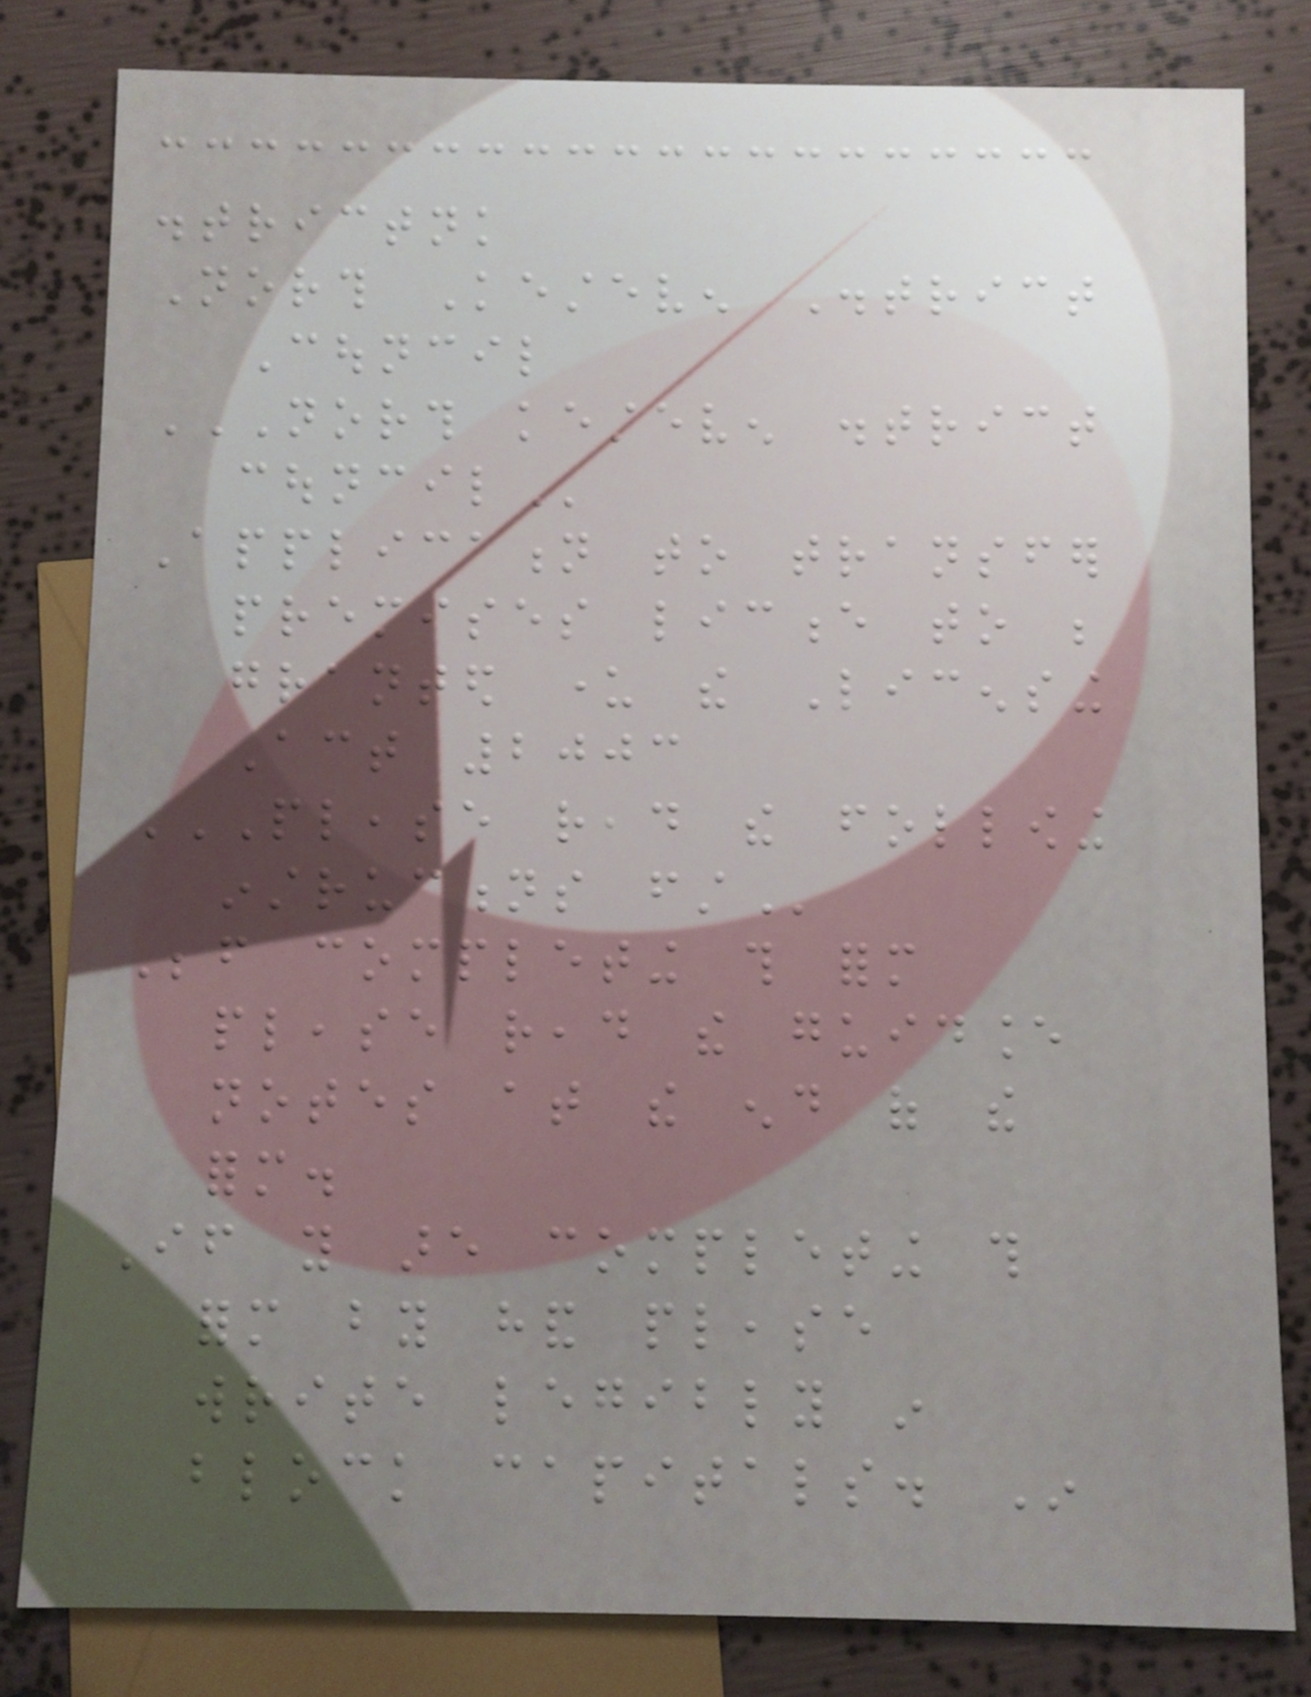districtnk
North Kesteven District
Council
NORTH KESTEVEN DISTRICT
COUNCIL
Application to transfer
premises licence to be
granted under the Licensing
Act 2003
PLEASE READ THE FOLLOWING
INSTRUCTIONS FIRST
Before completing this form
please read the guidance
notes at the end of the
form.
If you are completing this
form by hand please
write legibly in
block capitals. In
